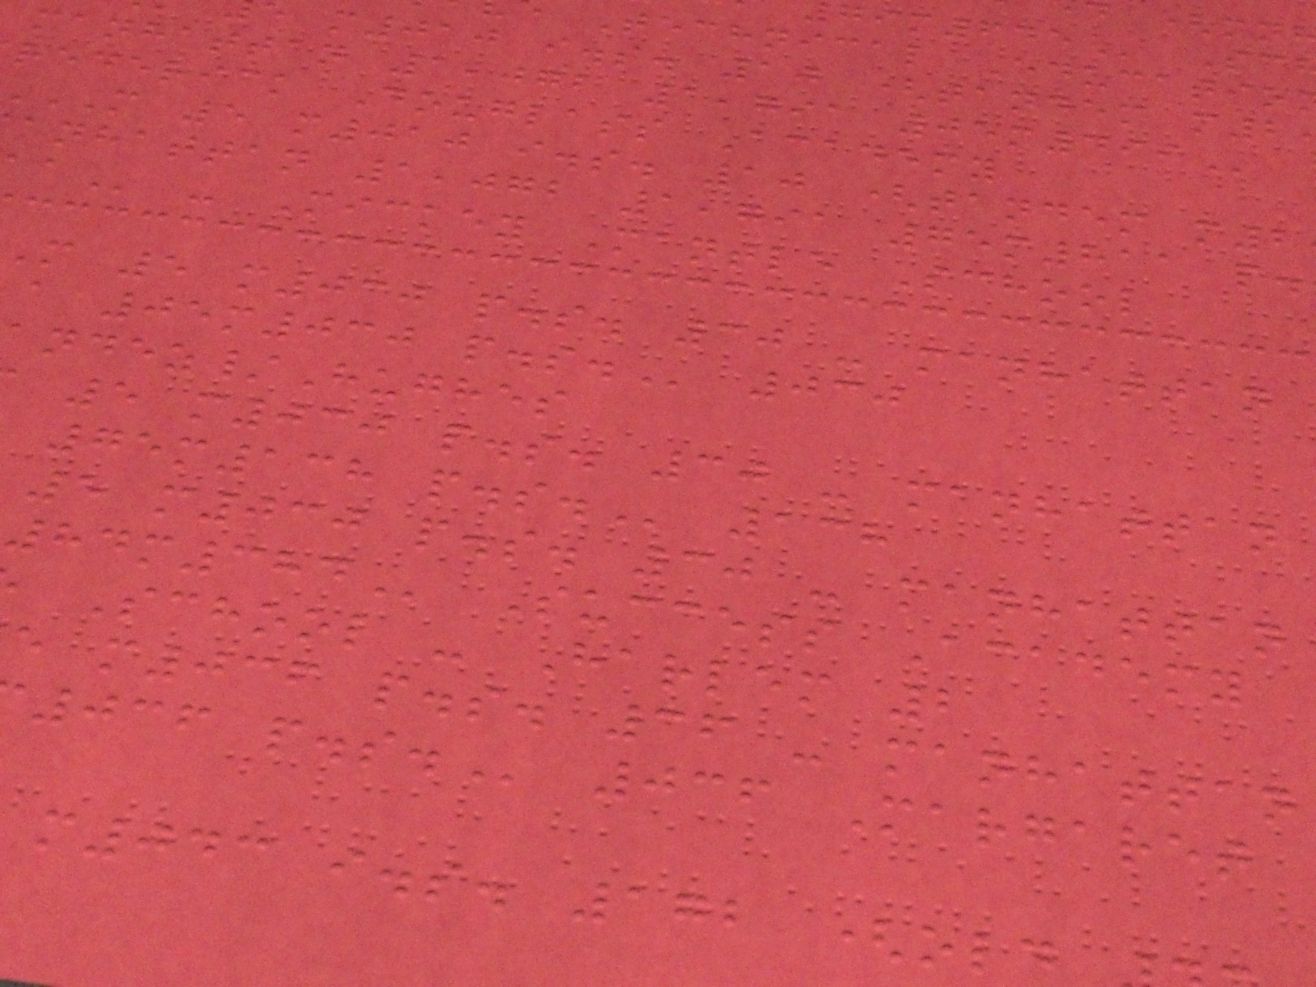Technical Educatio
m010 i.s. 10 (tandem
manhattan 1,072 1,791
rederick Douglass Academy
M 5 m010 i.s. 10 (tandem
anhattan 1,072 1,791 75m811
- Mickey Mantle School
m 5 m030 p.s. 30 - manhattan
a 05m030
andez/Hughes
5 m030 p.s. 30 - manhattan
75m138
5 m030 p.s. 30 - manhattan
Success Academy
School - Harlem 2
e m036 p.s. 36 - manhattan
m043 i.s. 172 (old
